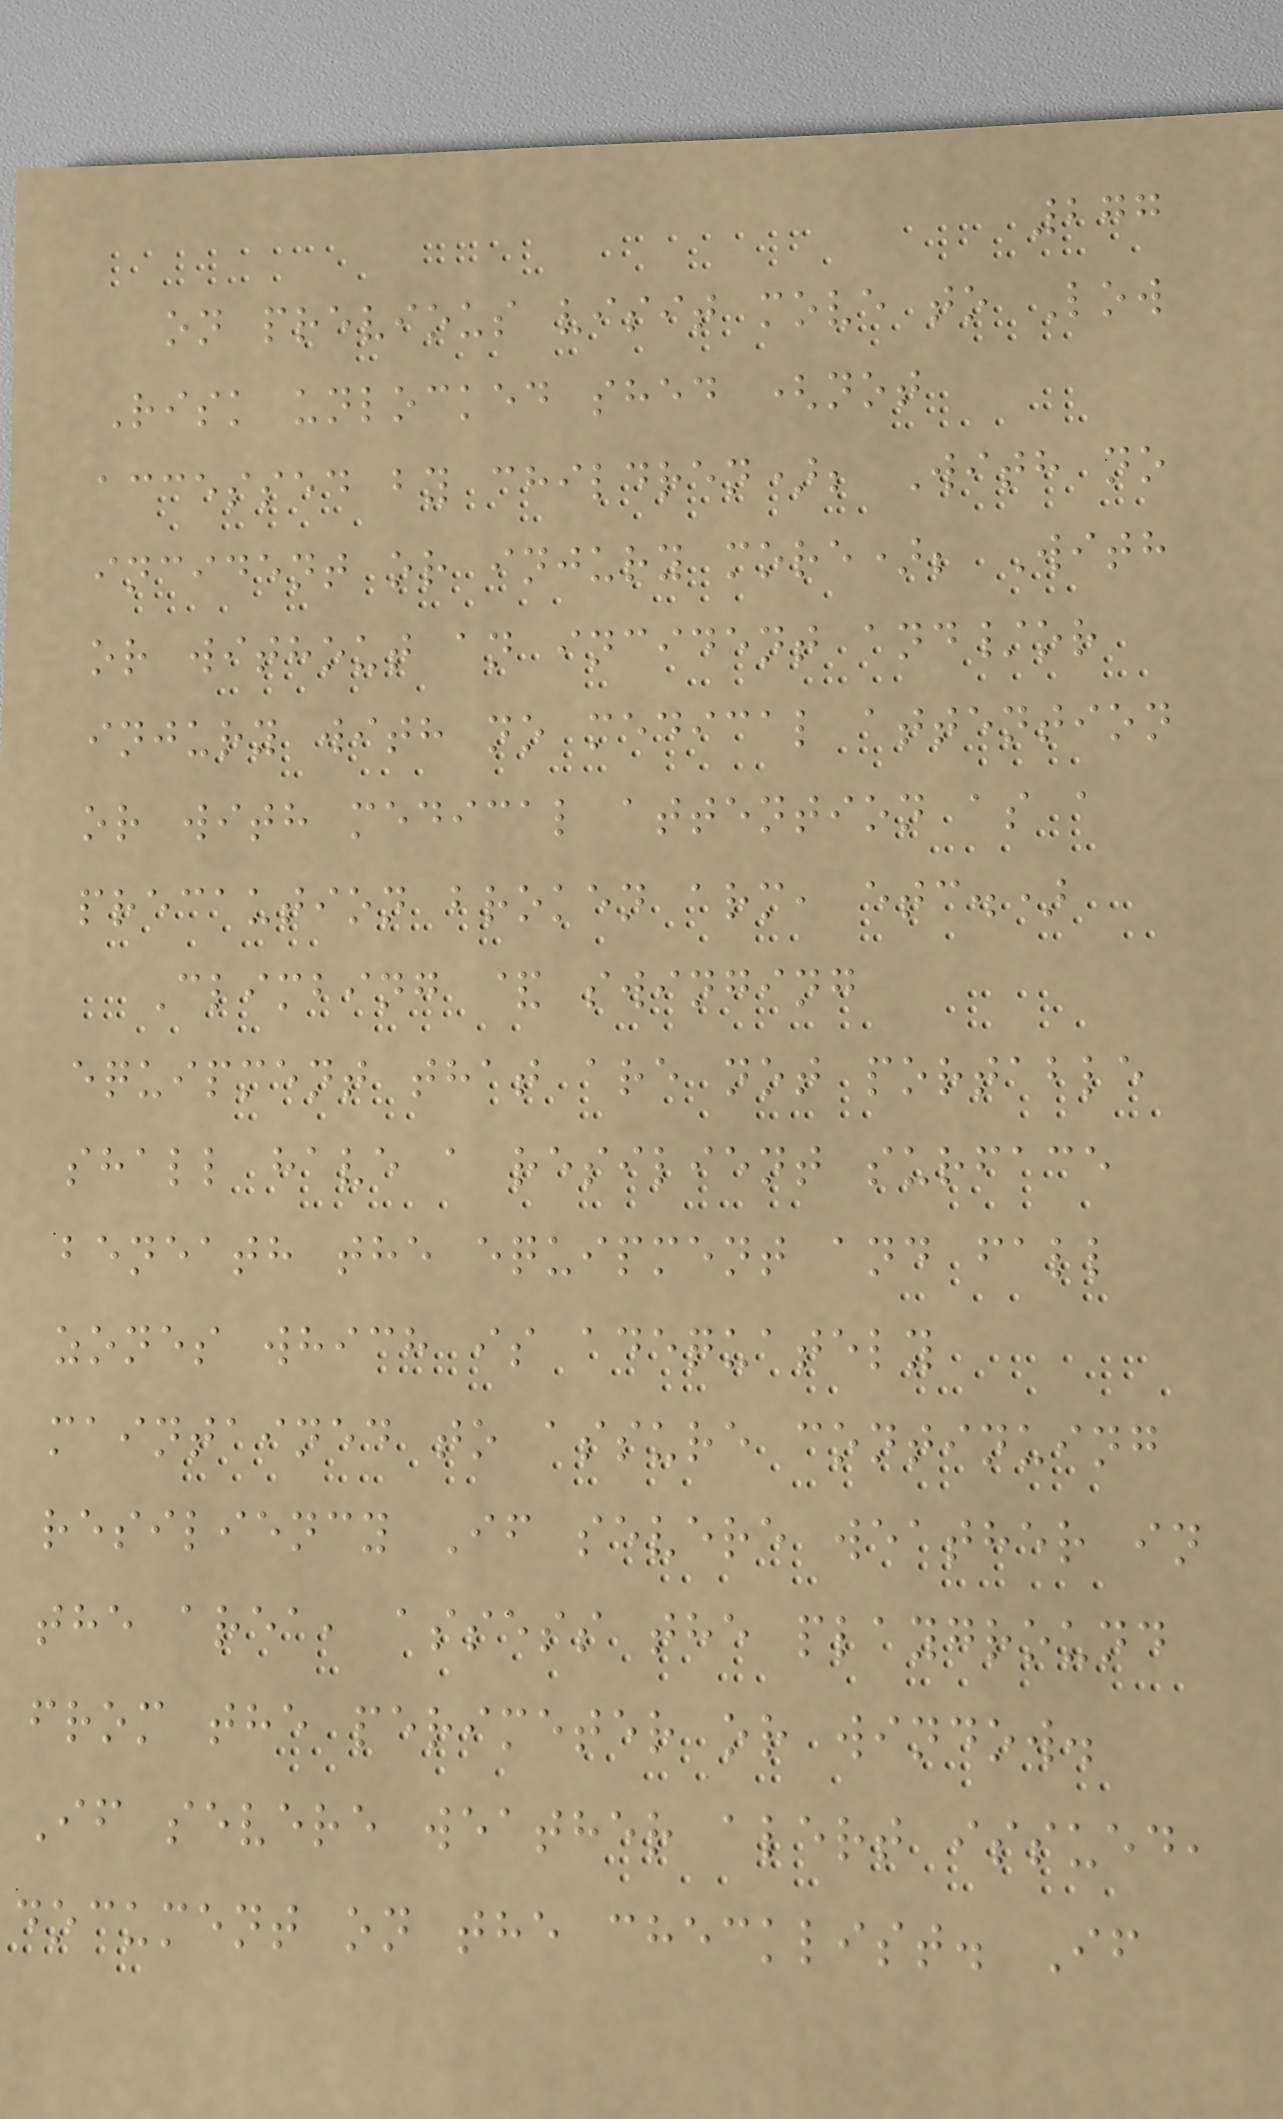277
on previous visit move to Low
Risk unlocked shed (not
accessed by children); With no
incident or injury more); With
or without an incident and/or
injury with no medical attention
or with medical attention as a
precaution broken arm, etc.)
Climbing & swinging
equipment that are not portable
shall have a resilient surface
beneath the equipment and fall
zones which is adequately
maintained to assure continuing
resiliency If severe weather in
the area, assess the playground
from the perimeter or window.
If severe weather alert issued,
document on the checklist. If
